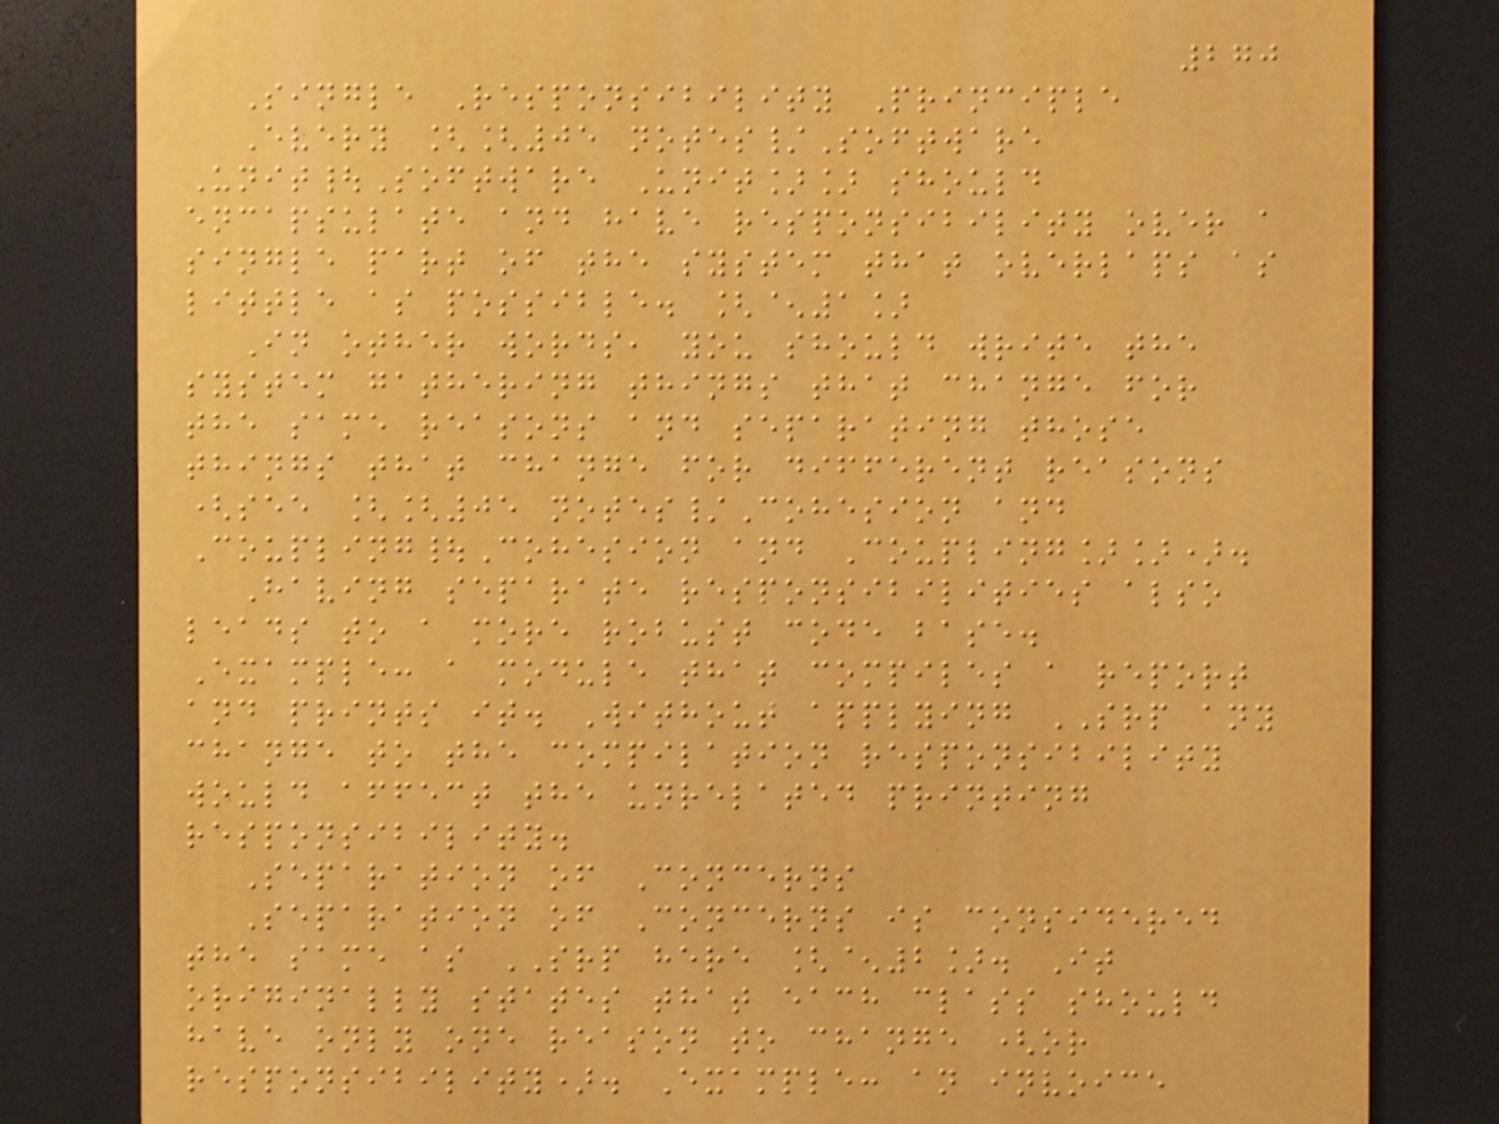270
Single Responsibility Principle
Every [[05 notes/Software
Unit|Software Unit]] should
encapsulate and have responsibility over a
single part of the system that overlaps as
little as possible. [^1]
In other words, you should write the
system gathering things that change for
the same reasons and separating those
things that change for different reasons
(see [[05 notes/Cohesion and
Coupling|Cohesion and Coupling]]).
Having separate responsibilities also
leads to a more robust code base.
Example: a module that compiles a report
and prints it. Without applying SRP any
change to the compilation responsibility
would affect the unrelated printing
responsibility.
Separation of Concerns
Separation of Concerns is considered
the same as SRP here [^2]. It
originally states that each class should
have only one reason to change (or
responsibility). Example: an invoice
